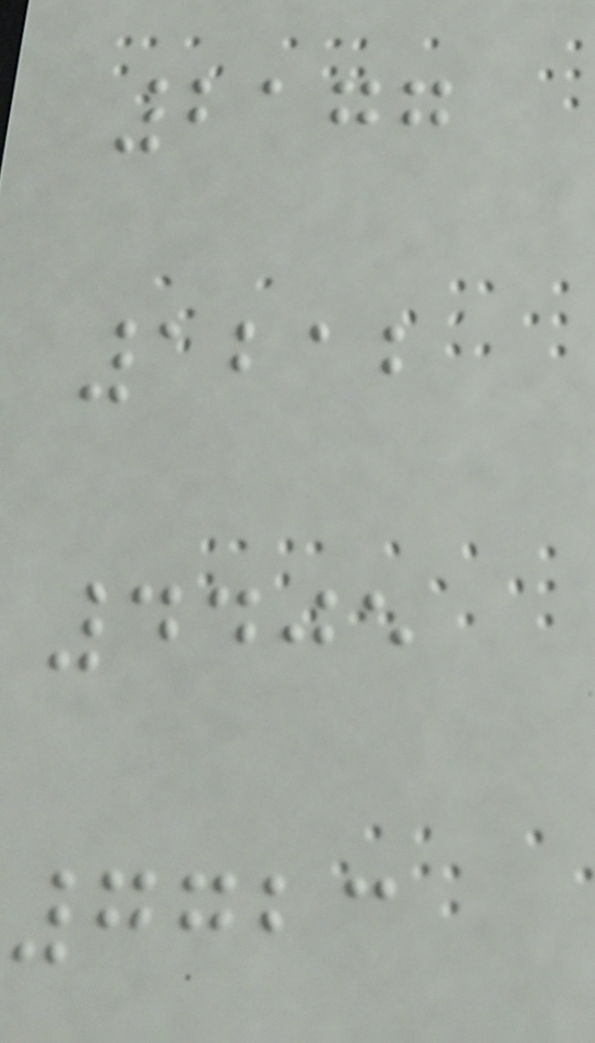2177
1212
4405
7723
